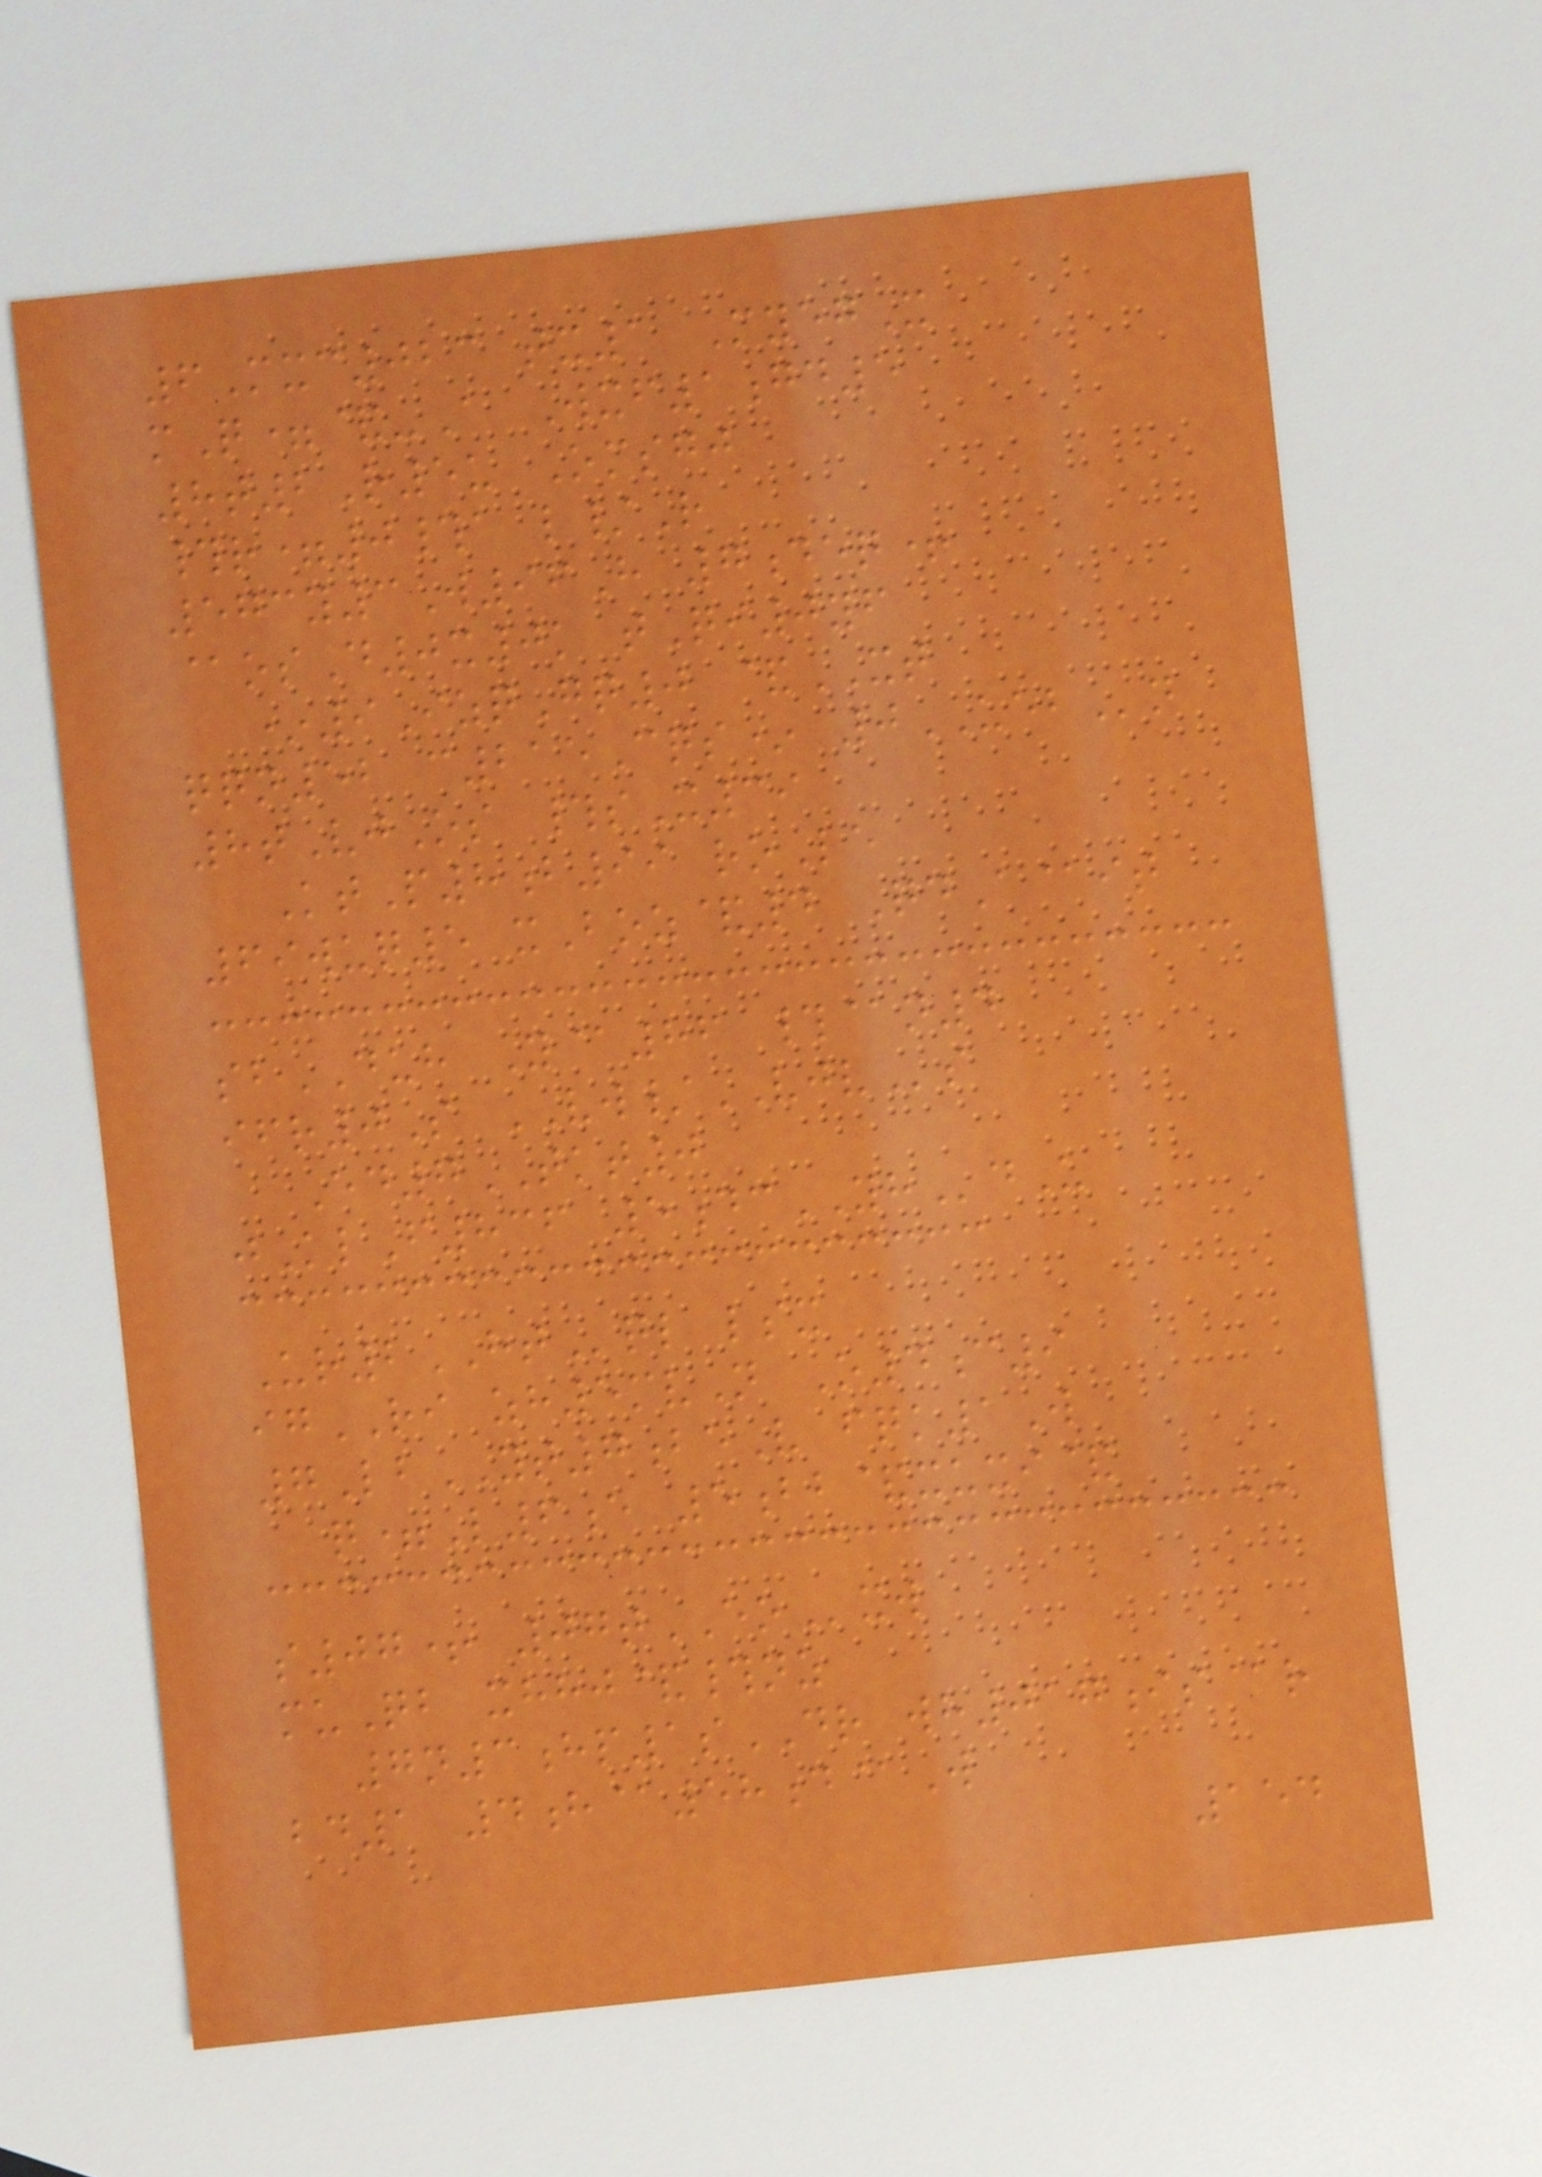6Mxc023 tx1 MyegX
mQ=&-A Wxf1gd5
8t2R5u Omsgj
#r=0#a l/R
573y3W96H 7deq+
@osD0x0k tQi0yf
*9IzqGq0 &XT
qqn52 c215Cqs* 0UEBn
8tVjOs #sX39
KtP8b99 roLe
69wuq5 xBoz&4 QdA@it
sbDUH Y@86 #@n4
ifr0S VW/VJVs
Ed7TKT0
jKlF836 5dcYHdU
Ur2HTql lsx
igRI zh5mvN O4c9
7LbYT7beV fqk1W
q=L6e 5bb&xuxi&
s07+ 07tEOxw
muQb xhhj&#nz
7n3hp1sDR wh017is@r
bd1 4h@58d@W
154
